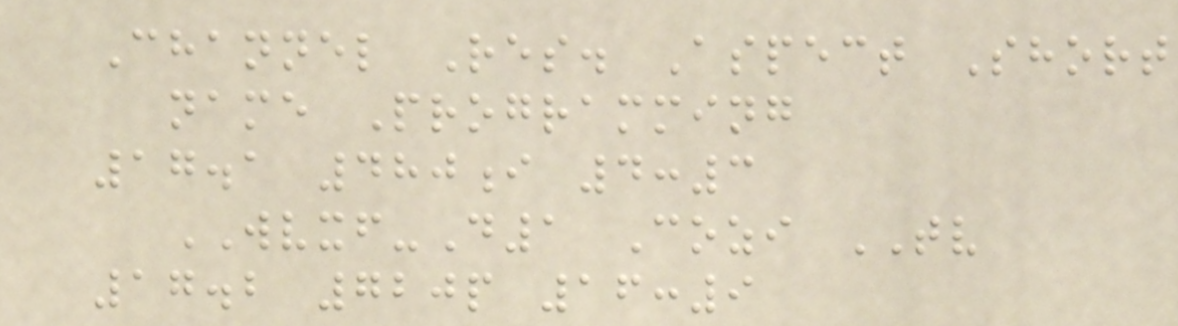Channel Res. Aspect Short
name Programming
17.1 480i 4:3
WVXF-D1 Cozi TV
17.2 720p 16:9
